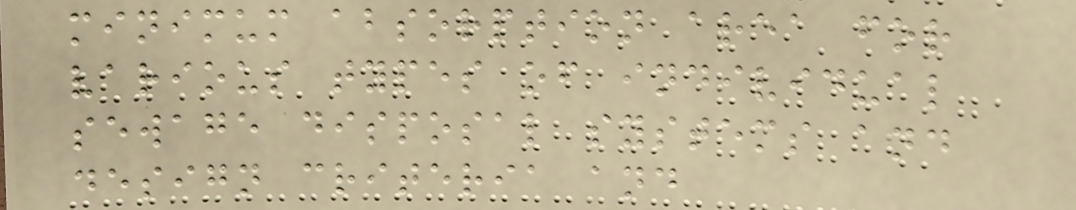minimum absorption area for
various types of individual
sewage disposal systems and
design criteria and
